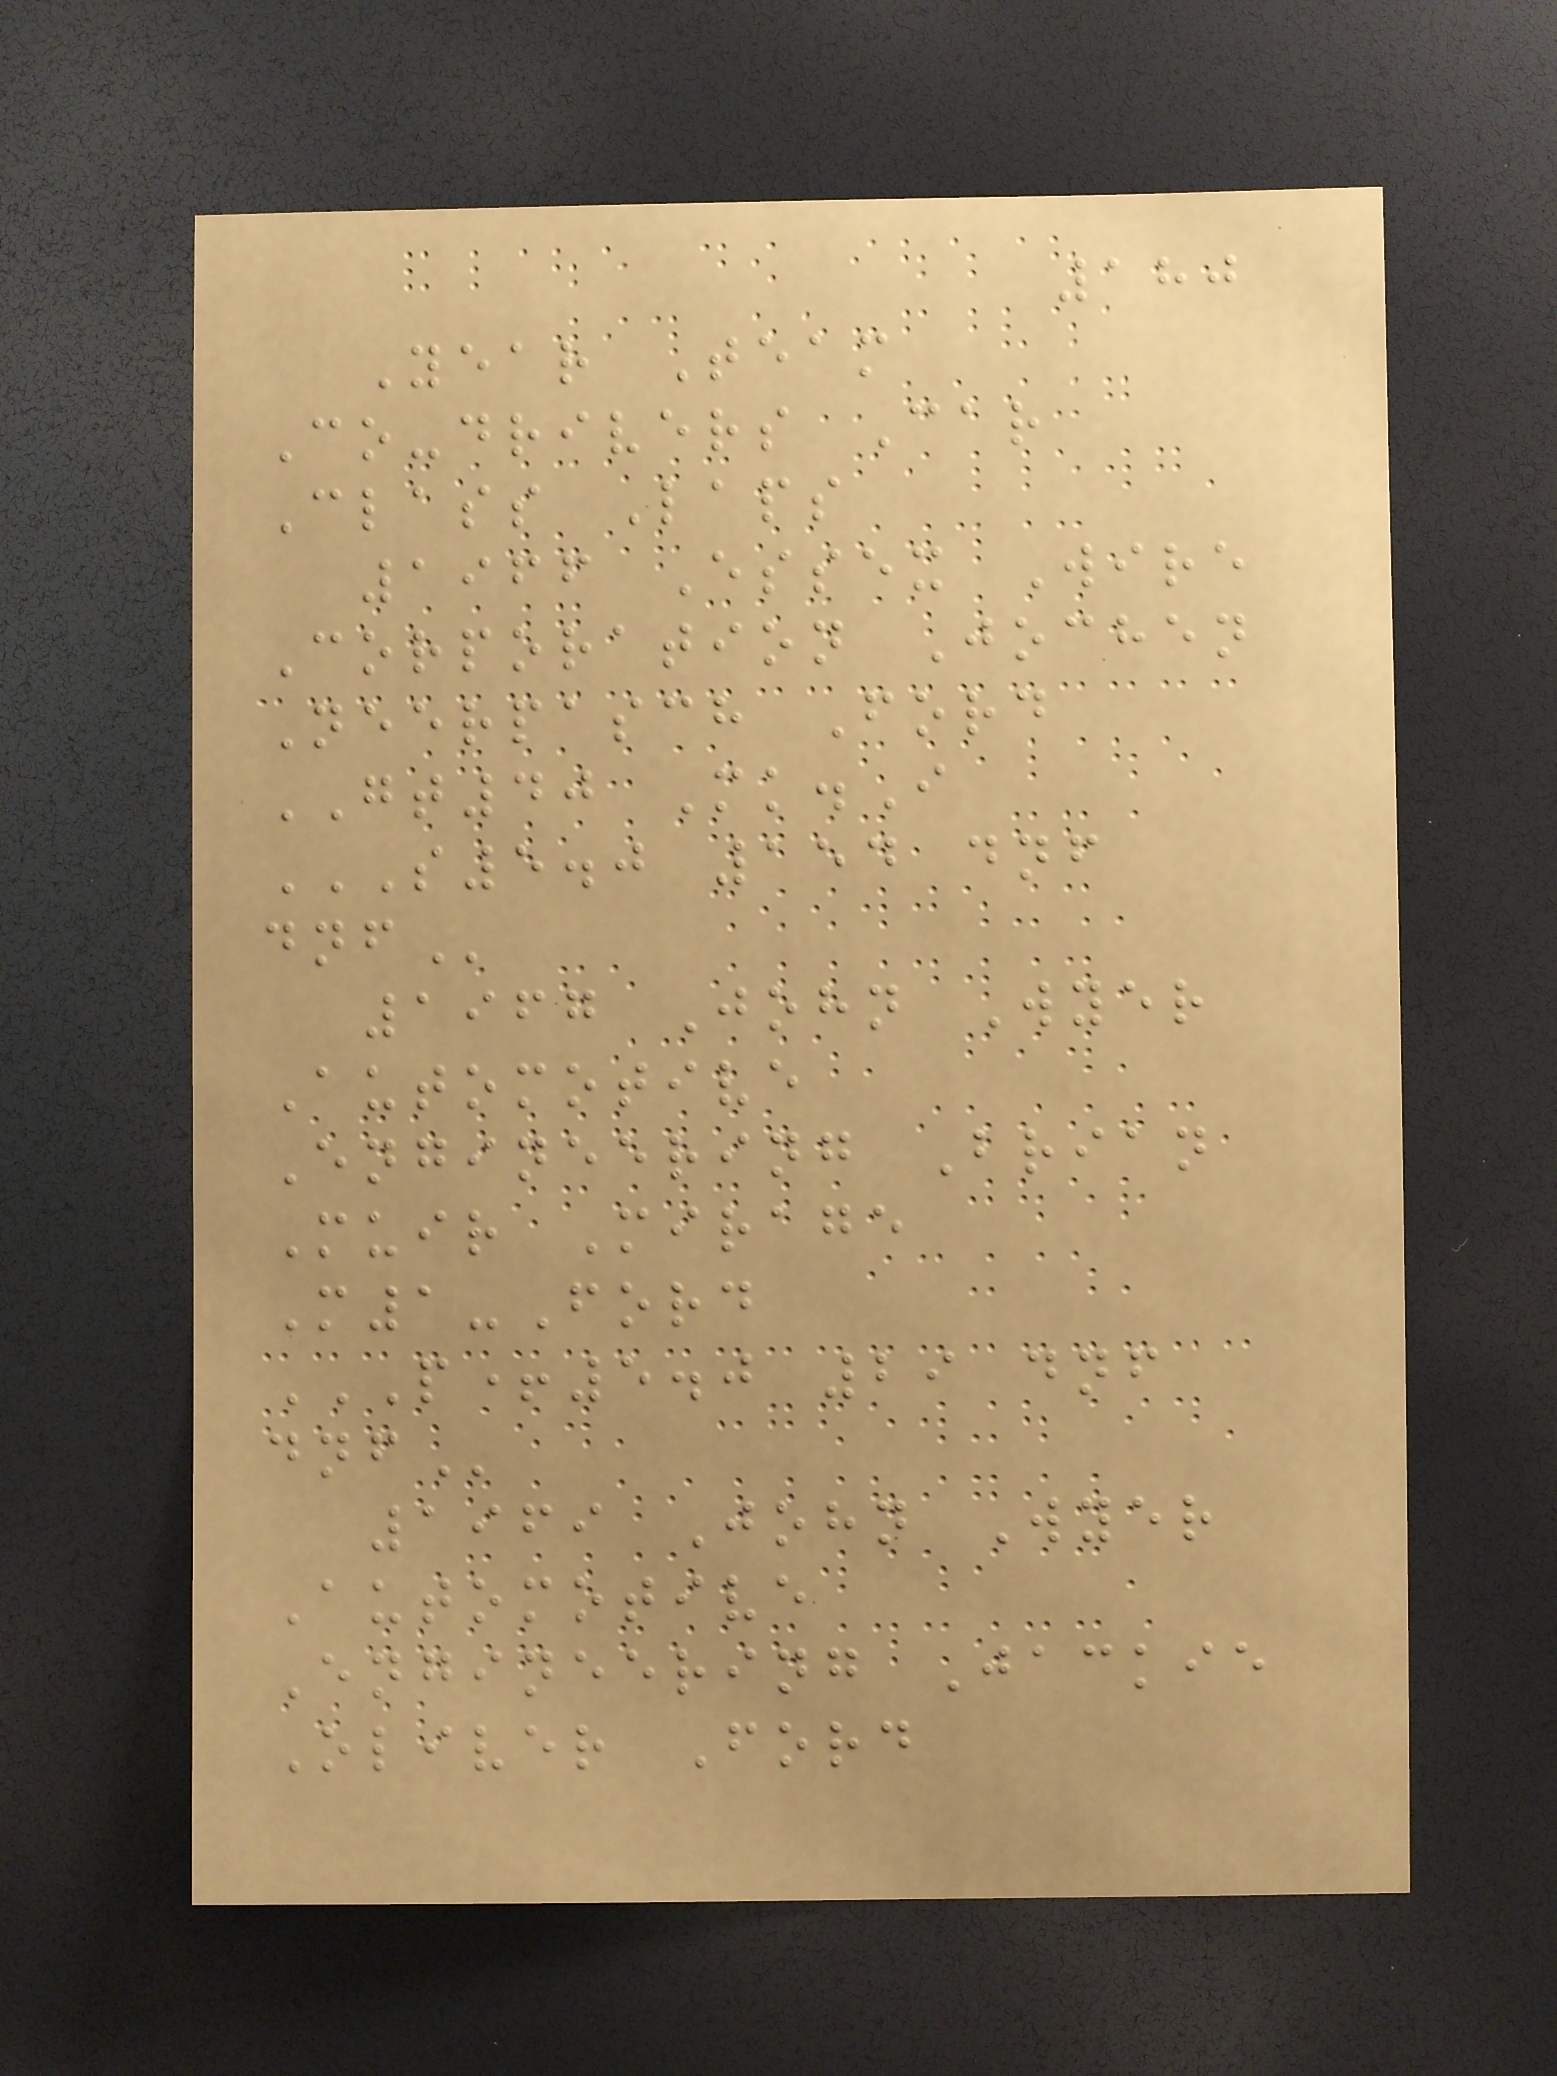180
Year Team
Co-drivers Car
Class Laps
1966 Essex Wire
Corporation Jochen
Neerpasch Ford
GT40 Mk.I
S5.0 154 DNF
DNF
1967 John Wyer
Automotive
Engineering Brian
Muir Mirage
M1-Ford
P+5.0 29 DNF
DNF
1969 John Wyer
Automotive
Engineering Jackie
Oliver Ford
